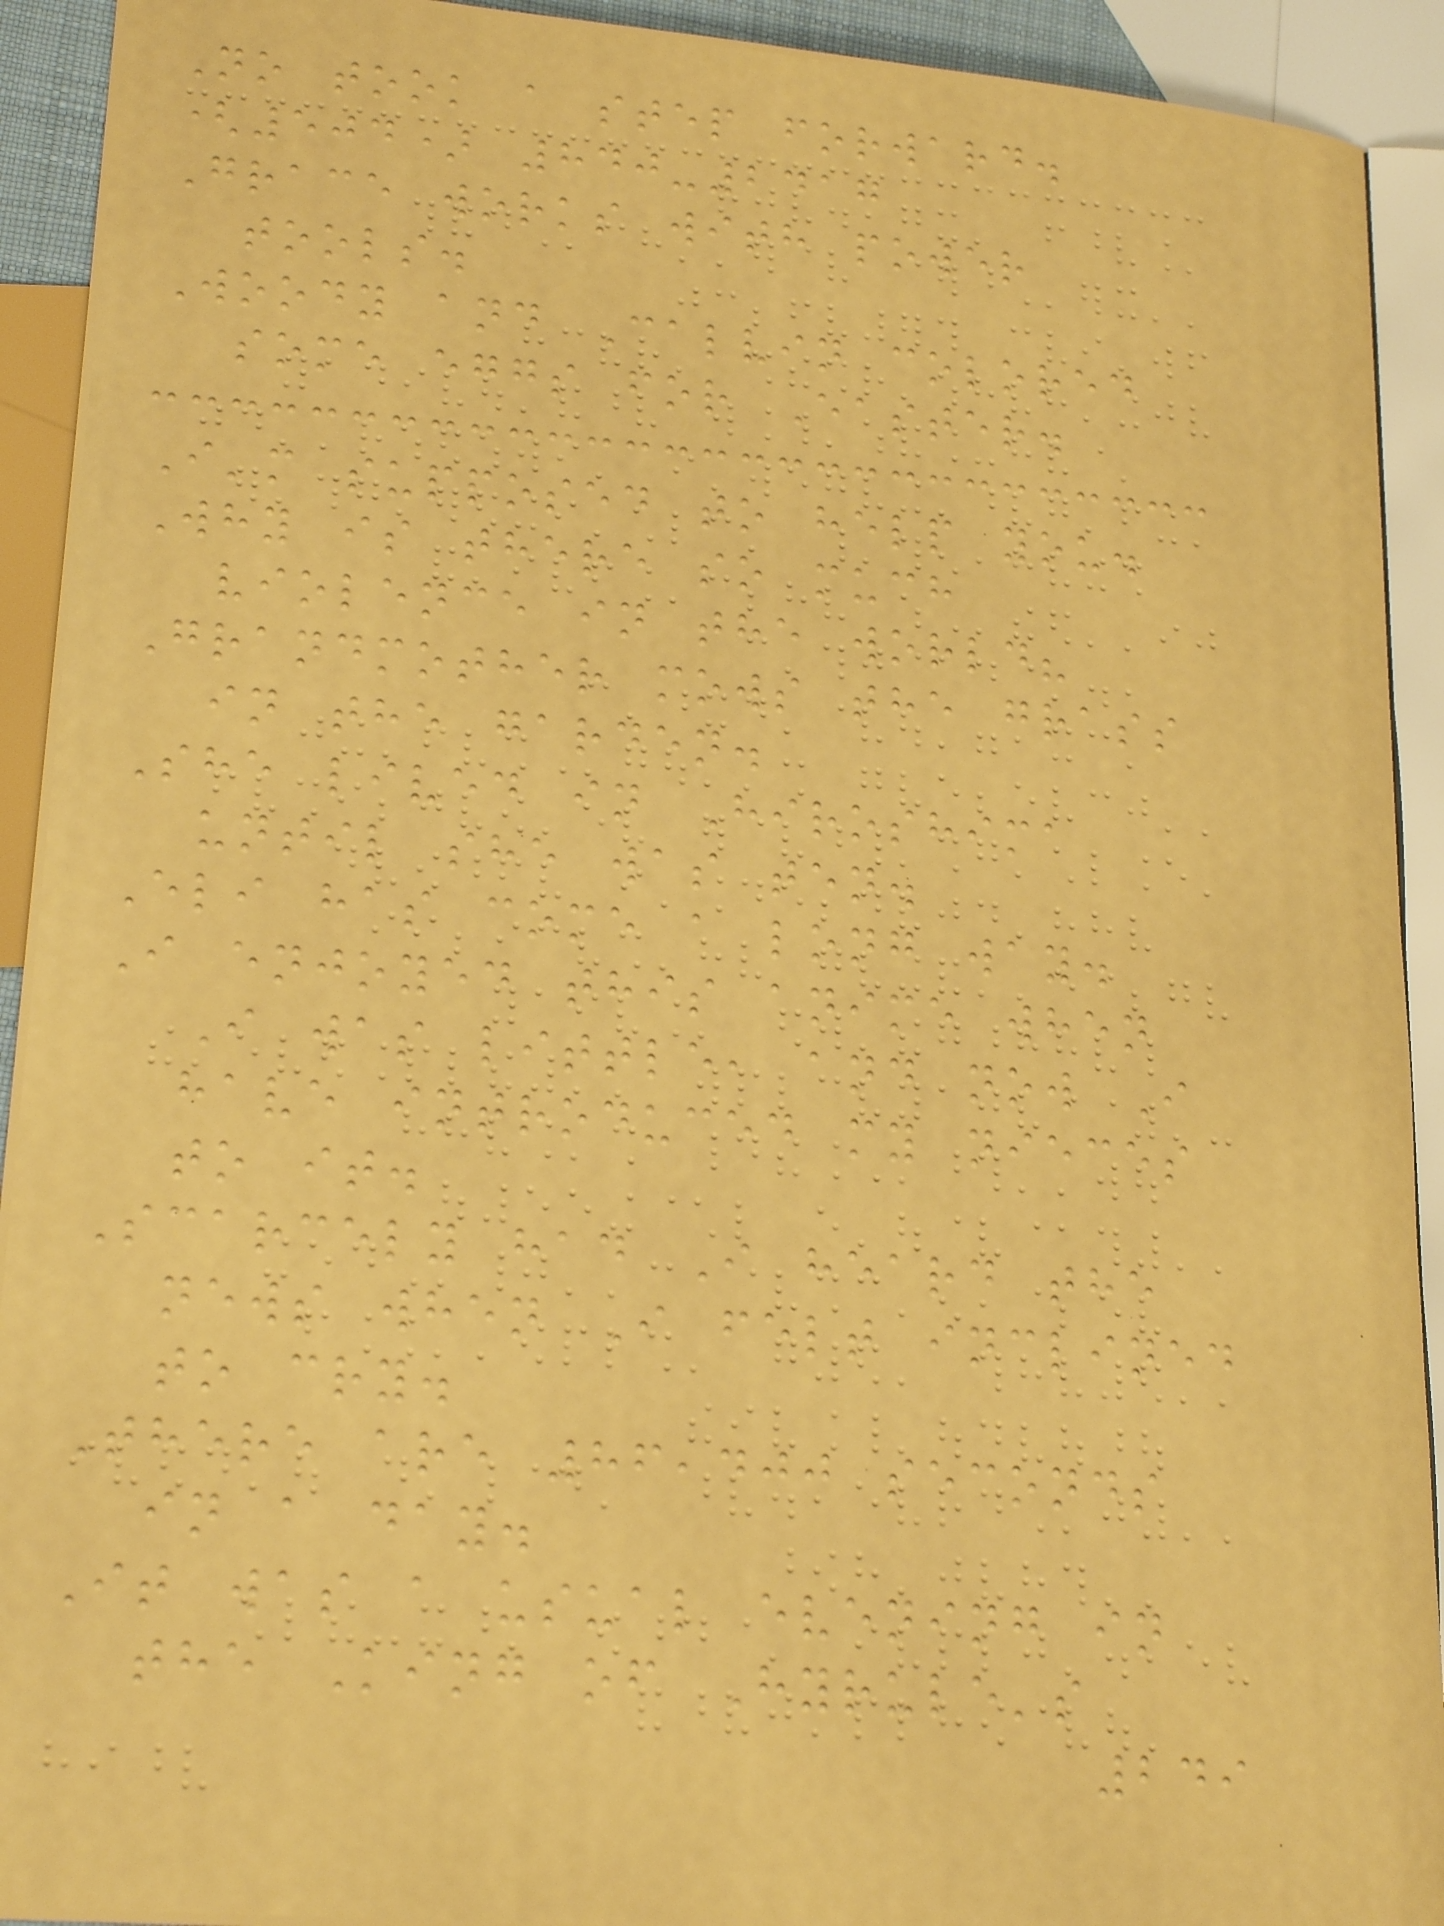No took a step forward.
(504) 840-2417
Grace works with power
tools.
Woody and Calvin colored
some eggs for Easter.
I'm supposed to help you.
Why is there so much
violence in the world?
Grandmother mows the grass
in the garden.
She lived in Hiroshima
until she was ten.
Eli has come a long way.
I enjoyed this anime when
I was little, and now I
have introduced my nieces
to it.
Scarcely had I heard the
news when I felt inclined
to cry.
There are 86,400 seconds
in a day.
It was a usual evening in
the King of Hyrule's
249
